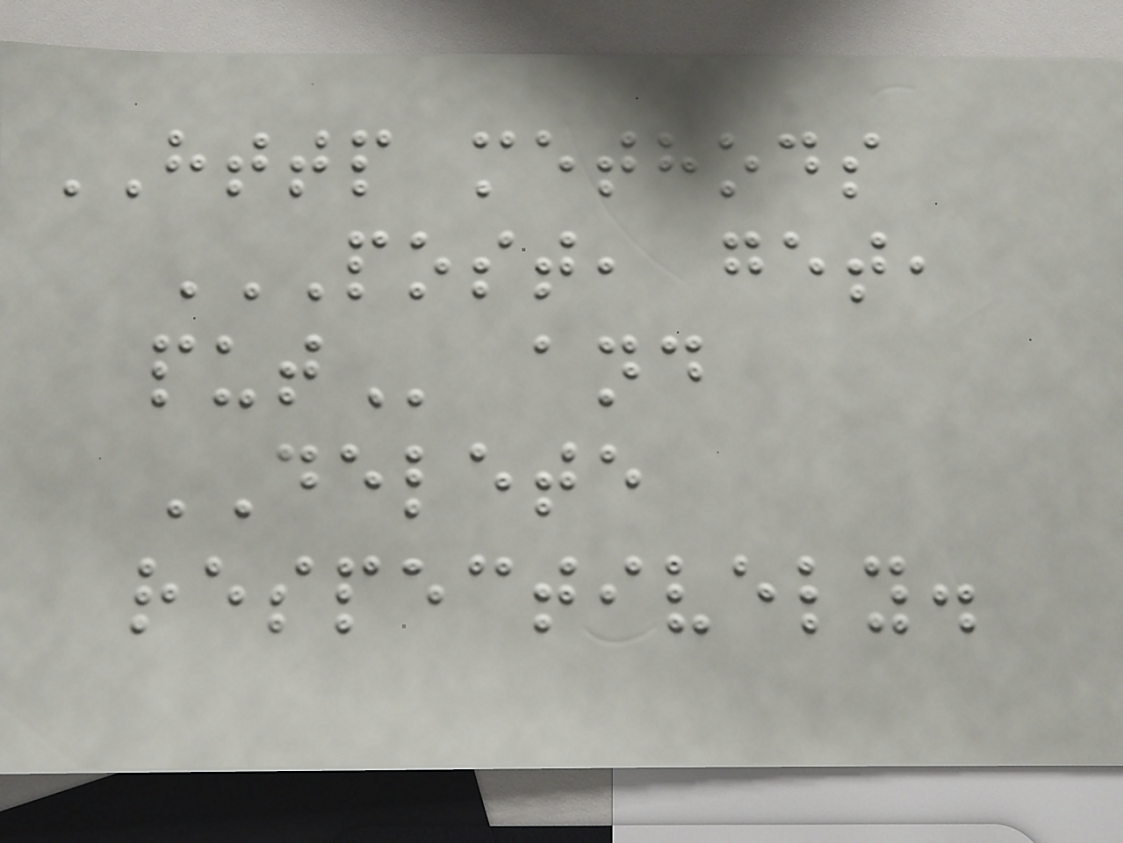HTTP methods
POST, GET,
PUT and
DELETE
respectively.
